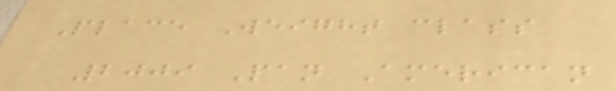Place Weight class
2009 Pan American
